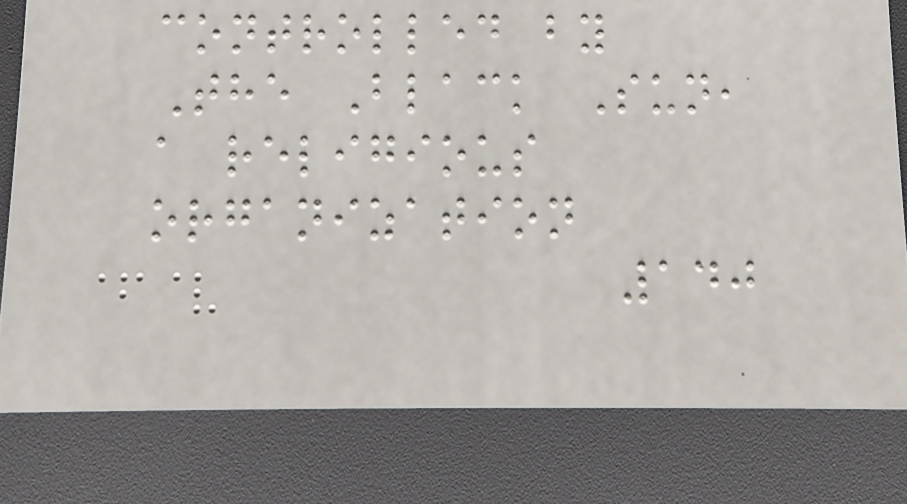controlled by
The Black Sun,
a religious
organization
140
